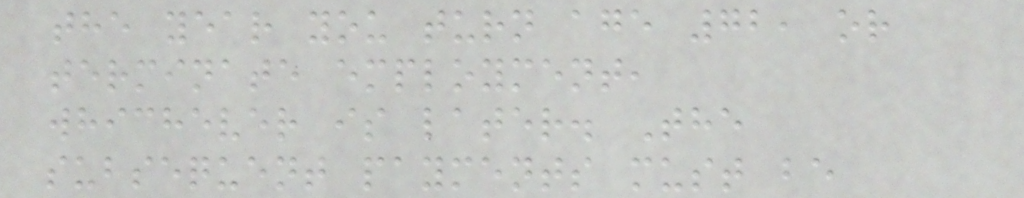the year you turn age 72, or
terminate employment,
whichever is later. The
subsequent payments must be
